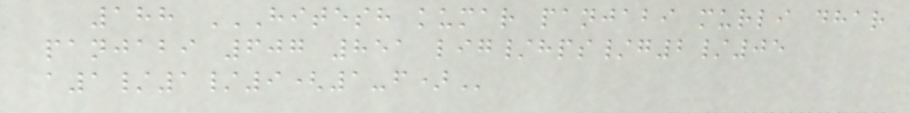188 HITESH KUMAR PANJABI MURLI DHAR
PANJABI 607 851 LIG/HPS/G2/05
A1/1/9(1-F)
